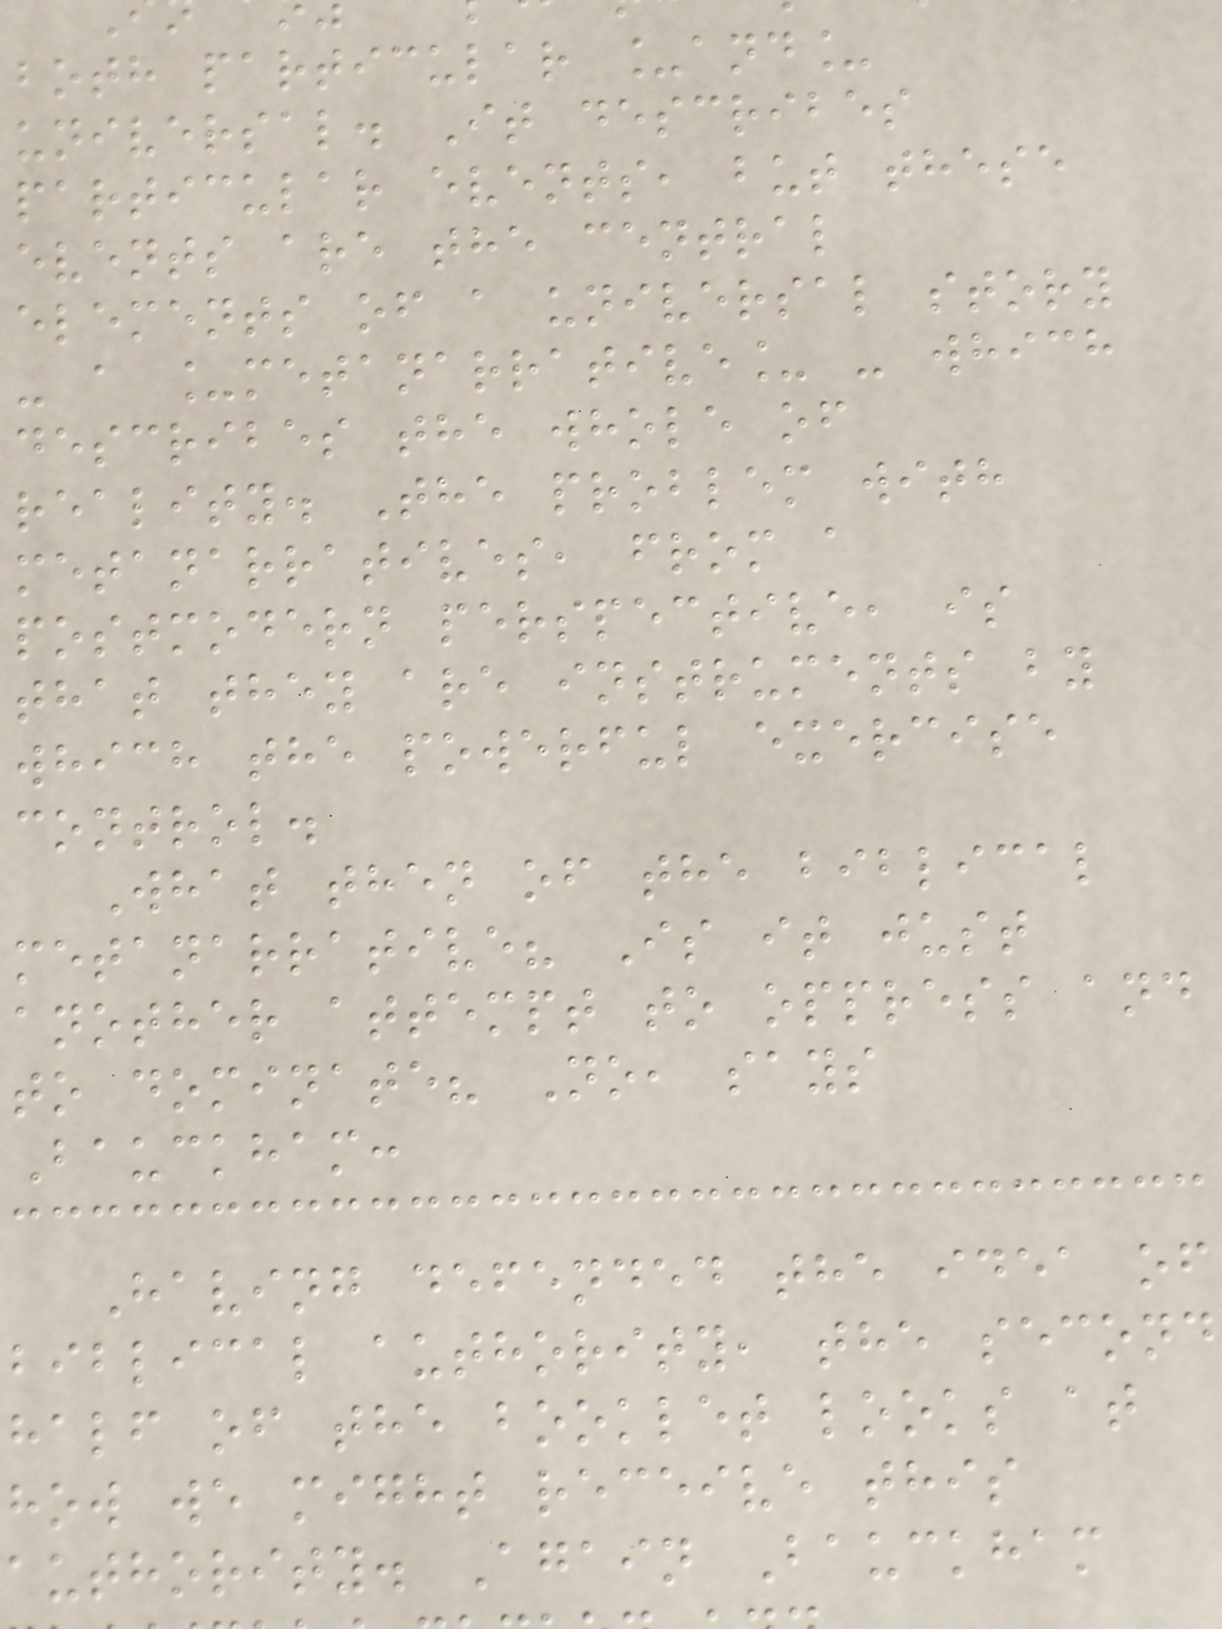both particular _and_
universal. It describes
particular events, but these
events are the central
elements of a universal story
- a _metanarrative_ - which
describes the whole of
reality. The problem with
metanarratives, from a
postmodern perspective, is
that they are instruments by
which the powerful exercise
control.
What then of the biblical
metanarrative? Is it just
another attempt to oppress and
to dominate? No, says
Bauckham:
Having defended the idea of
biblical authority, the second
half of the booklet looks at
how we might receive this
authority. Again Bauckham
